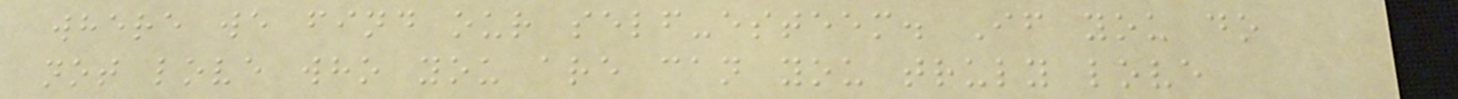where we find our self-esteem. If you do
not love who you are can you truly love
